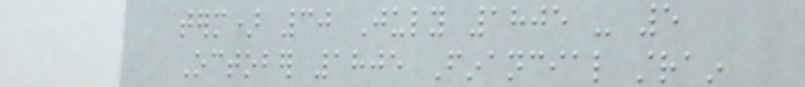term) 30 July 1805 - 5
October 1805 Financial strain
